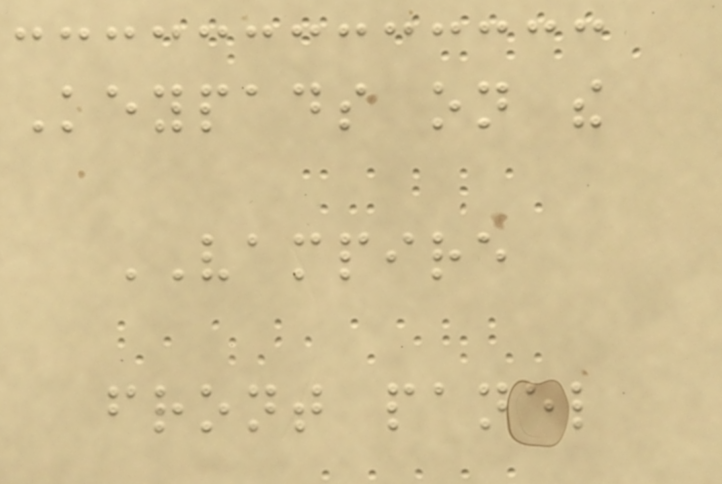Keypads on the
VAMPIRE
front panel
